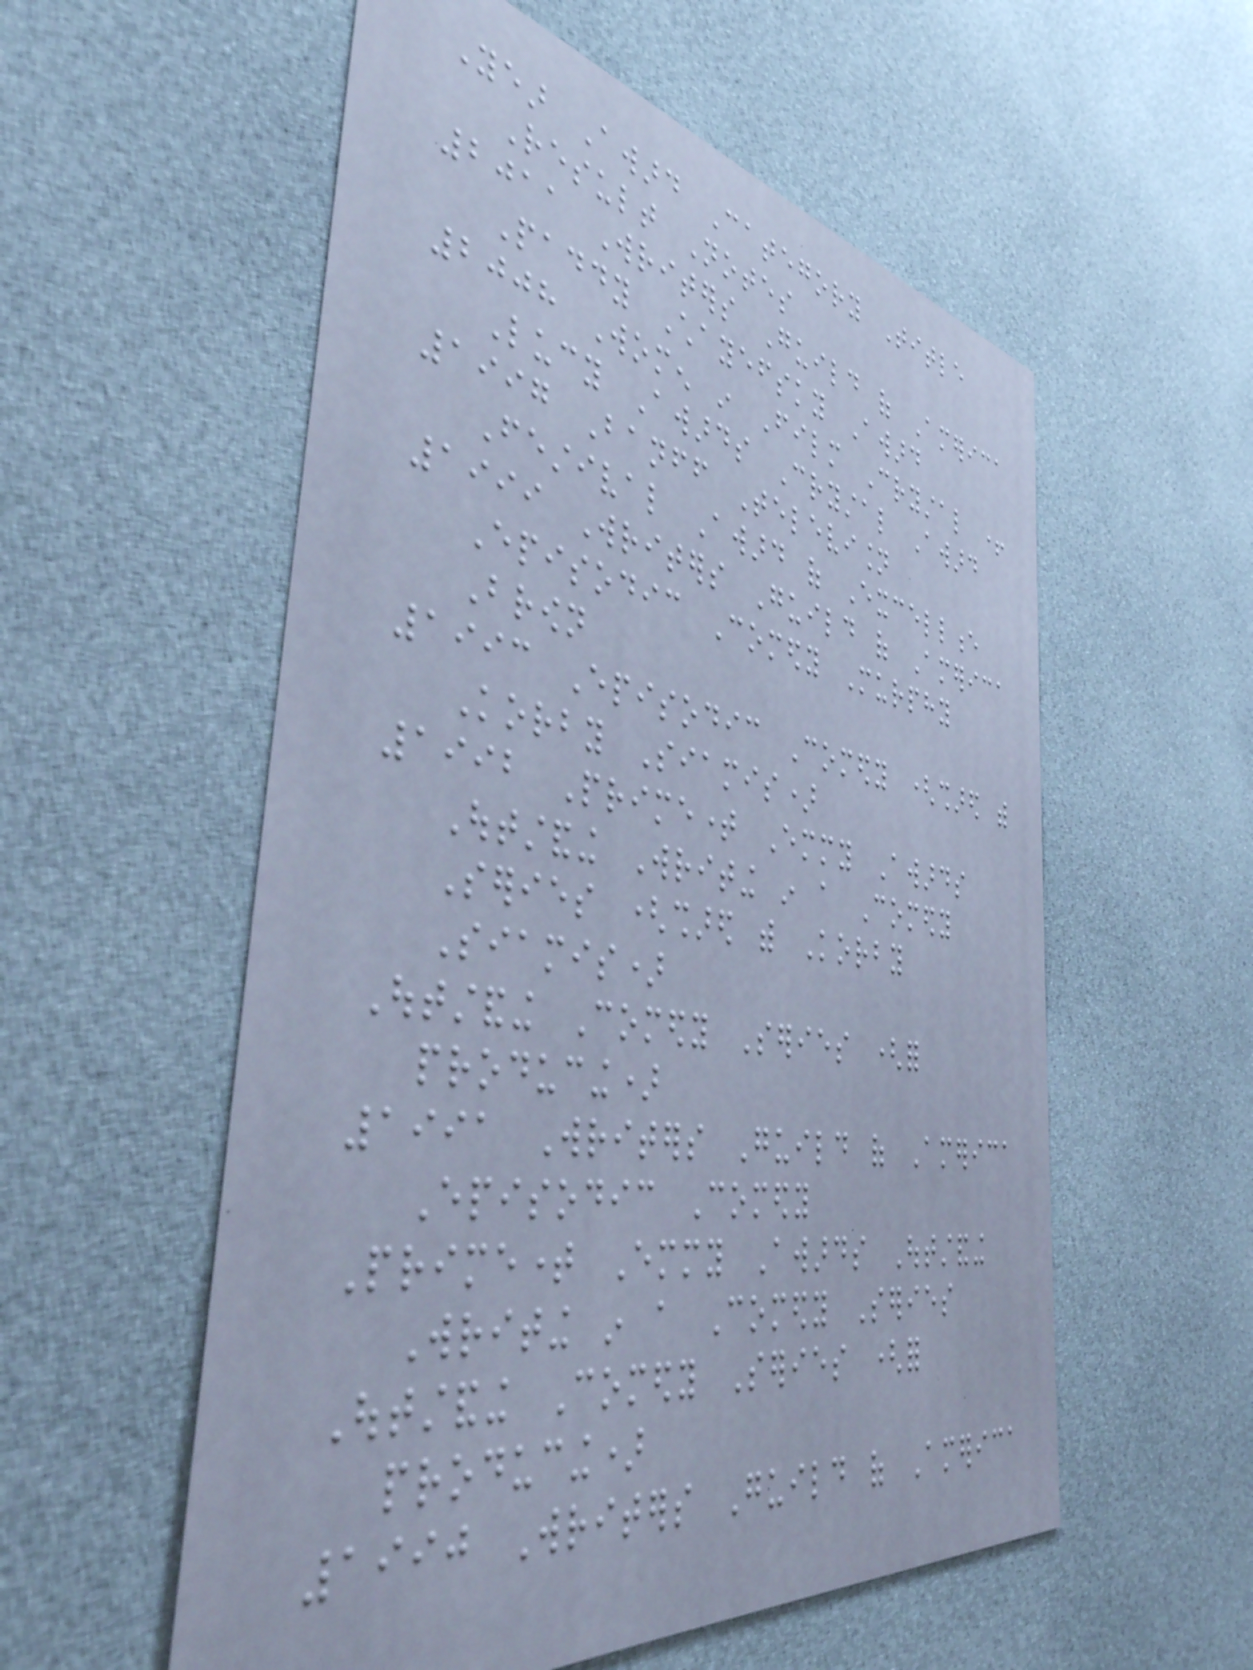Year Award Category Title
Result Notes
2011 Writers Guild of America
Paddy Chayefsky Award
2008 Women in Film Crystal +
Lucy Awards Crystal Award
1997 Banff Television
Festival Award of Excellence
1999 Writers Guild of America
Episodic Comedy Murphy
Brown
1993 Episodic Comedy (shared with
Korby Siamis)
1992 Primetime Emmy Awards
Outstanding Writing in a Comedy
Series (shared with Korby
Siamis)
Outstanding Comedy Series (for
producing)
1991 Writers Guild of America
Episodic Comedy
Primetime Emmy Awards Outstanding
Writing in a Comedy Series
Outstanding Comedy Series (for
producing)
1990 Writers Guild of America
